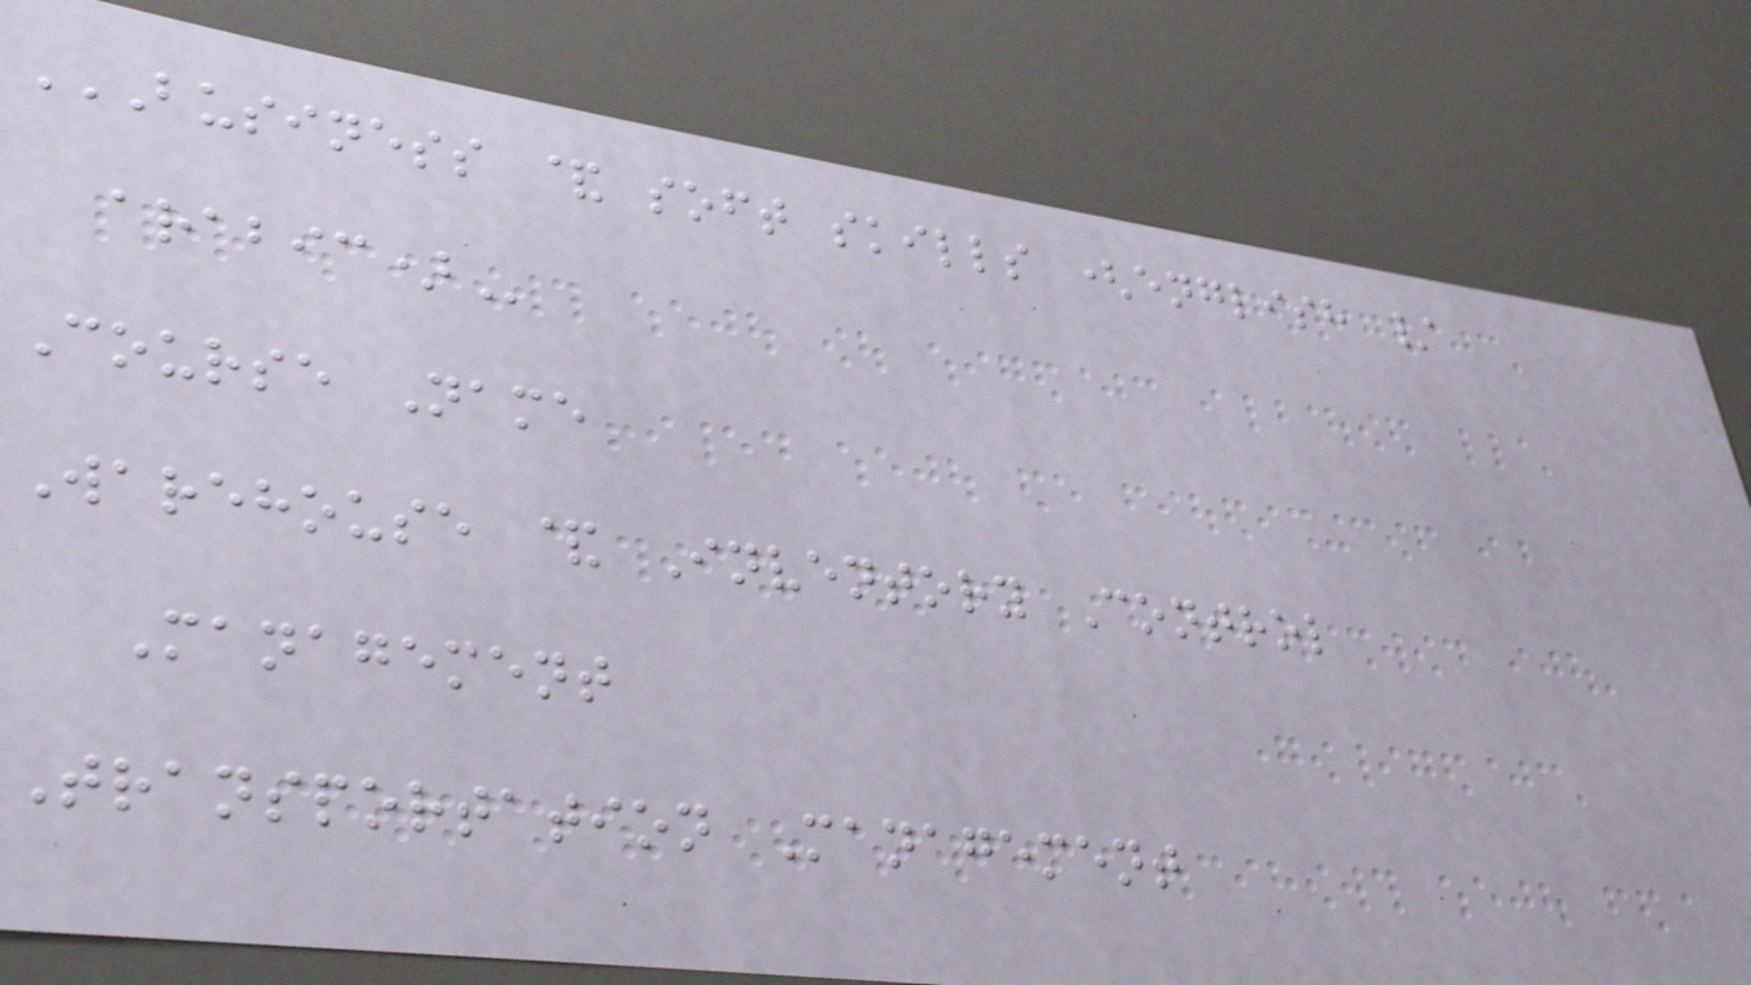BUSINESS & SOFT SKILLS (ENGLISH /
ARABIC)
Course Name
Warehouse & Inventory Control
Management
Transportation Management
